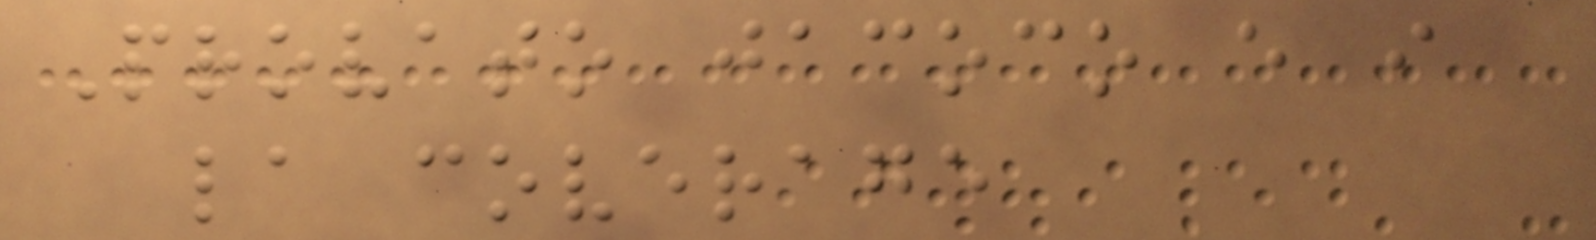Provato jacoco e i
la coverage
